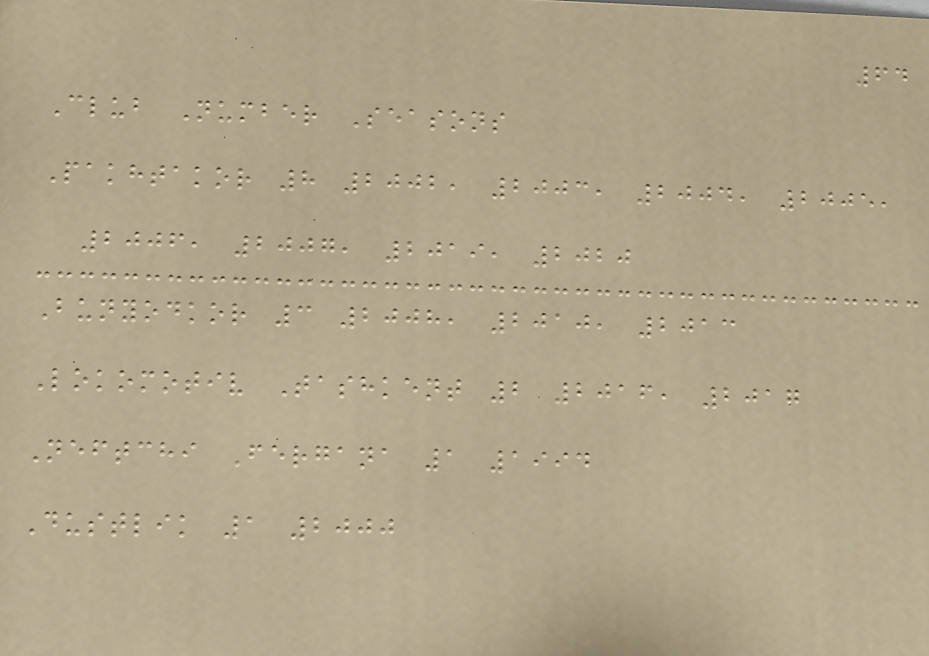64
Club Number Seasons
Pakhtakor 8 2002, 2003, 2004, 2005,
2006, 2007, 2019, 2020
Bunyodkor 3 2008, 2010, 2013
Lokomotiv Tashkent 2 2016, 2017
Neftchi Fergana 1 1994
Dustlik 1 2000
